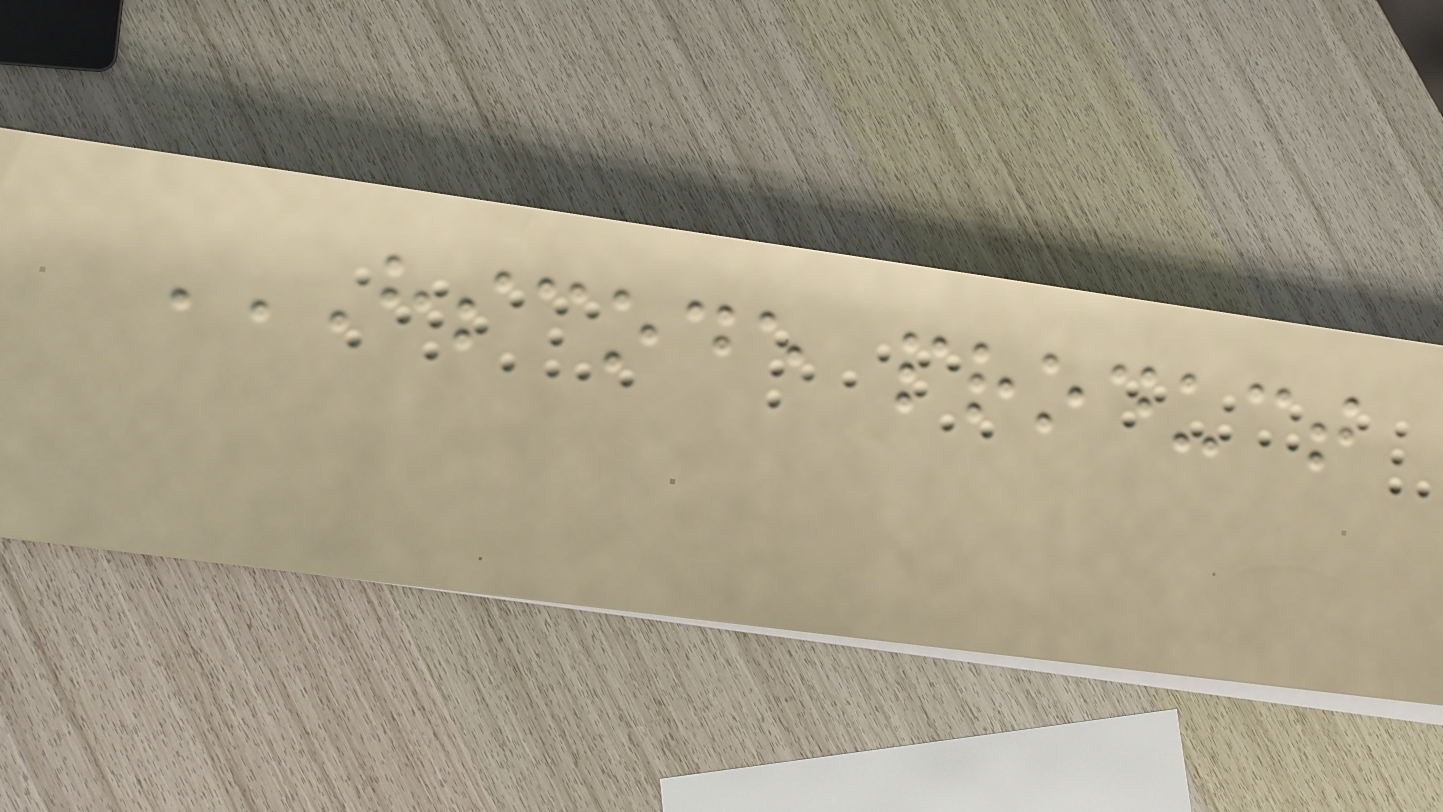HSCODE PRODUCT
